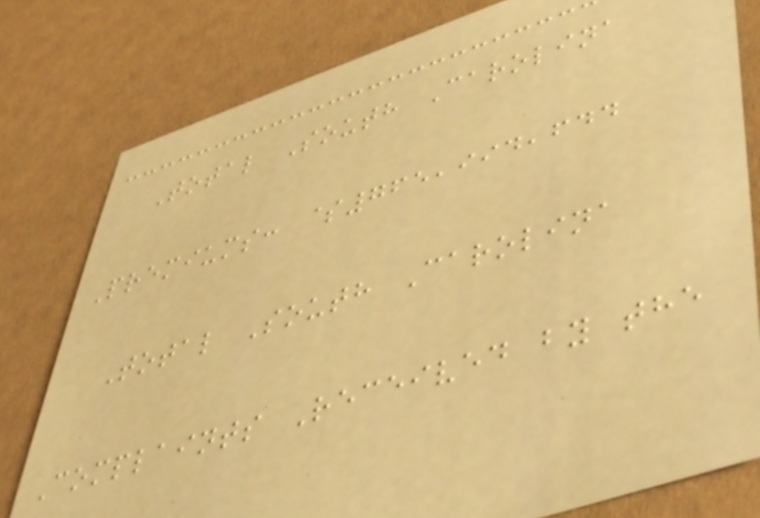Total South Carolina
Premiums: $765,994,644
Total South Carolina
Complaints Received by the
